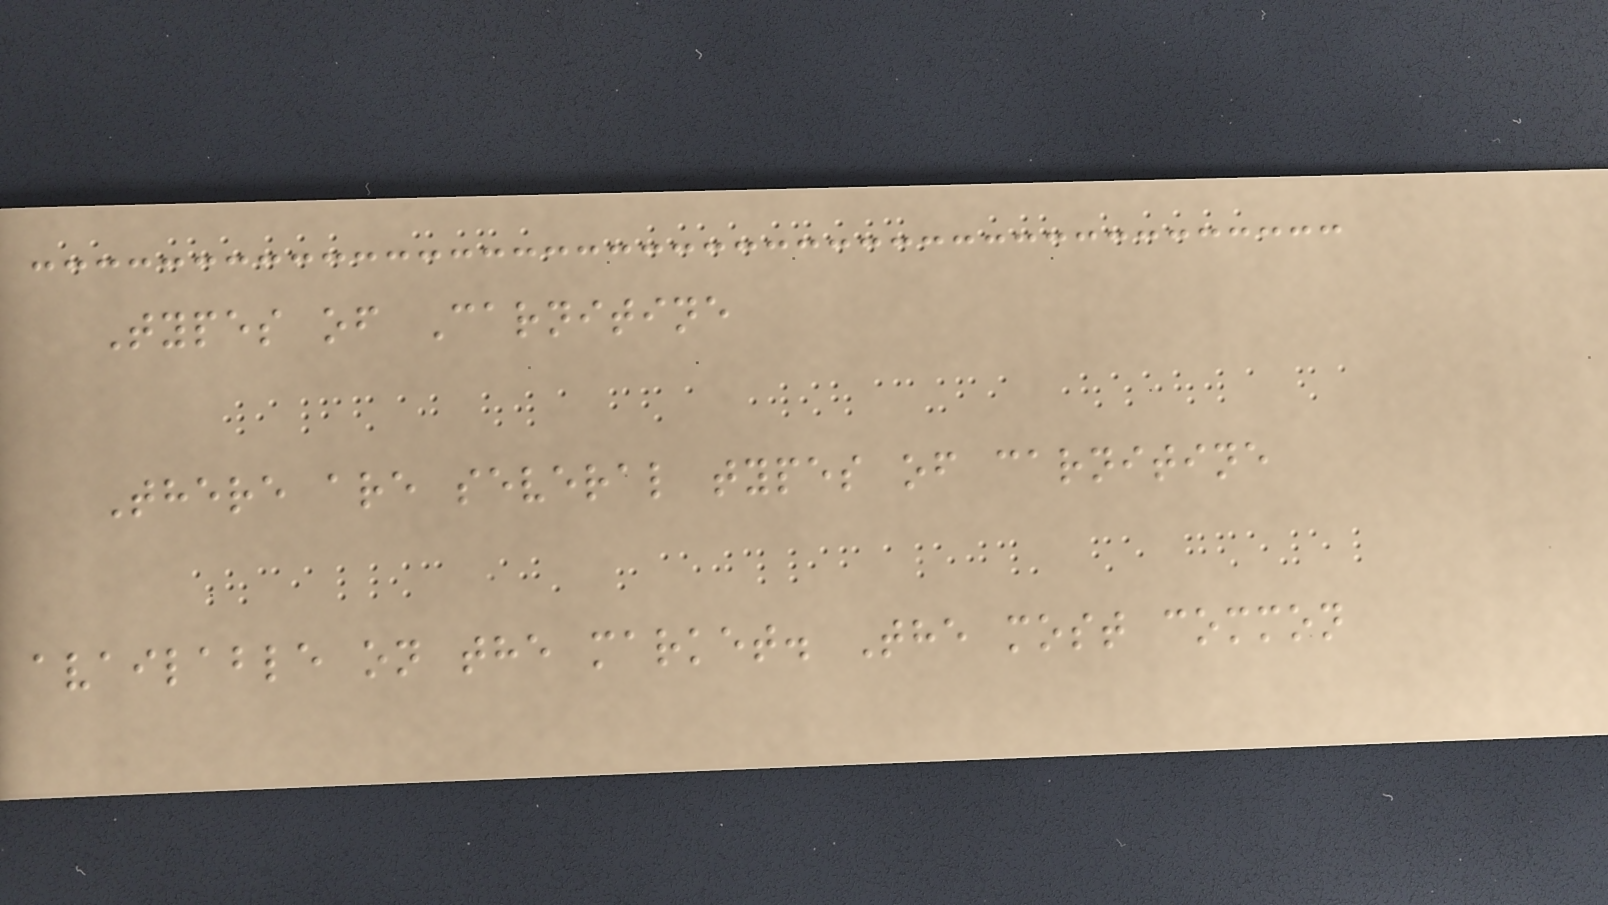Types of Carnitine
There are several types of carnitine
available on the market. The most common
